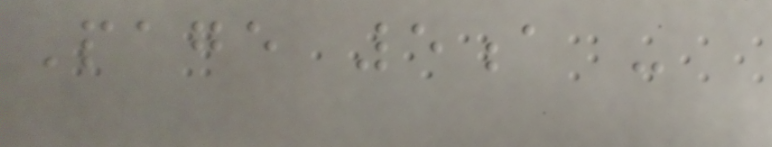Page 5a -
